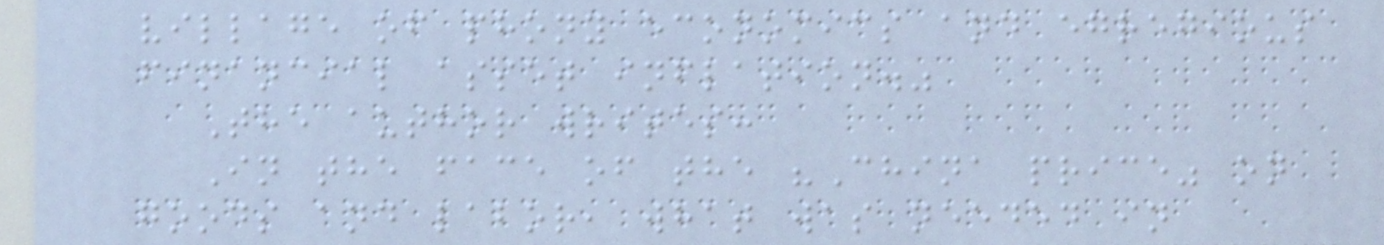village of phony economics and egregious
financial asset inflation."
The author writes:
In the face of the "China price" on
goods and labor, what was needed in
